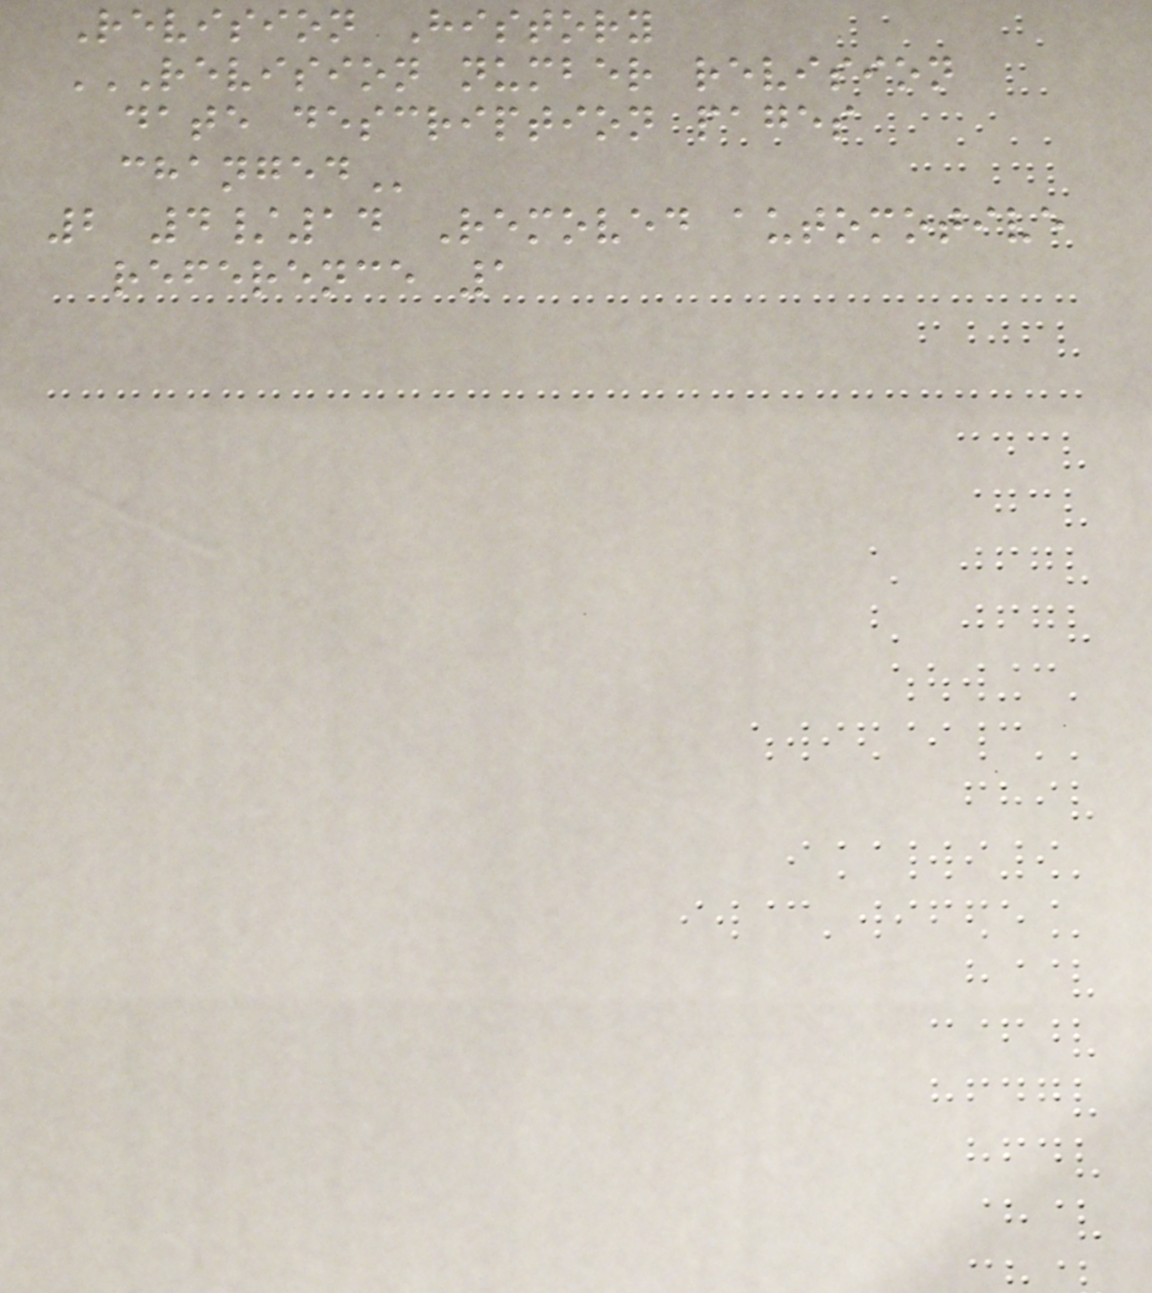Revision History
REVISION NUMBER REVISION
DATE DESCRIPTION PAGES
CHANGED
2 4/14 Removed automotive
reference 1
